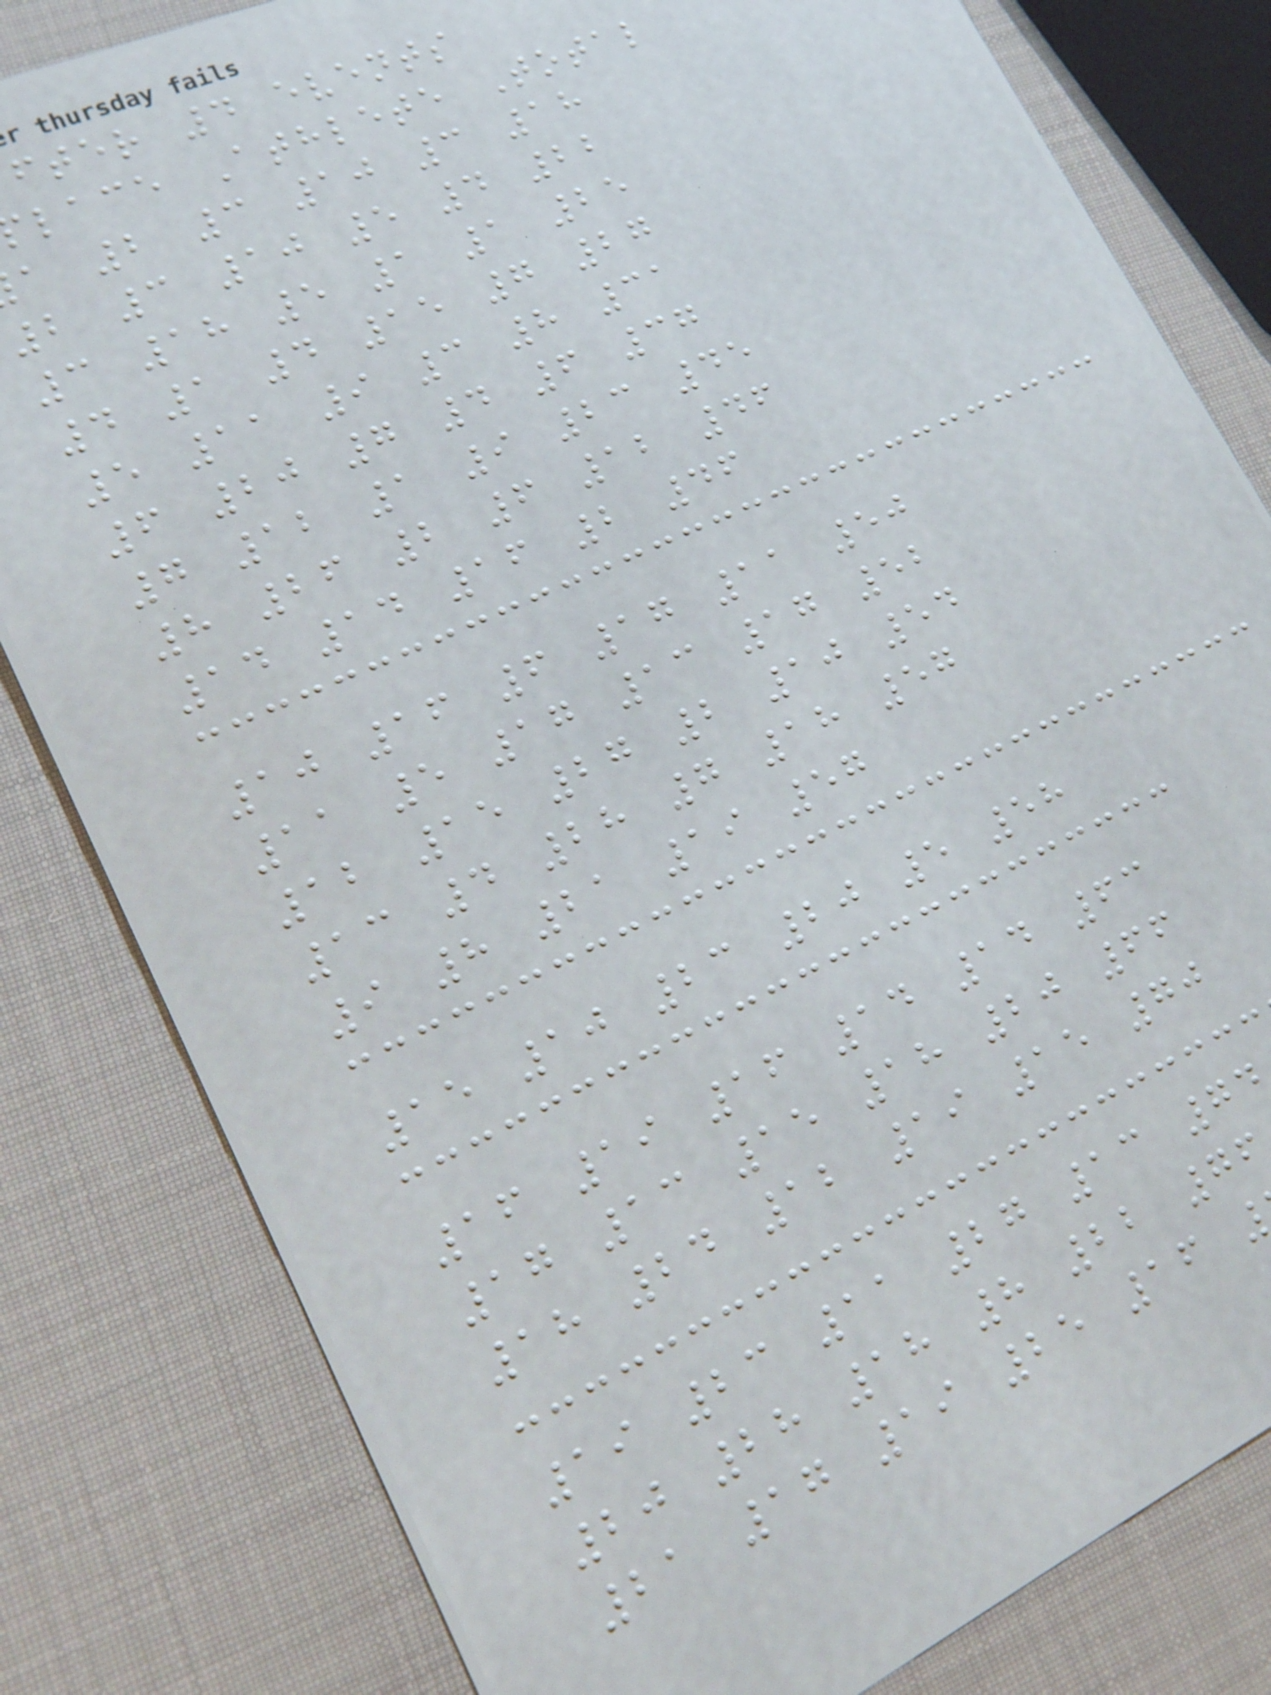fter 4 events
lace Athlete Total
a 2 3 10 3 18
2 3 10 5 4 22
3 18 5 1 1 25
4 1 4 15 7 27
5 11 9 3 8 31
6 20 7 4 6 37
7 12 1 9 23 45
8 26 2 6 12 46
14 14 16 2 46
10 16 6 17 11 50
11 5 17 13 17 52
12 15 27 2 10 54
13 4 28 7 18 57
9 8 21 19 57
15 10 23 20 5 58
16 19 16 14 14 63
17 13 15 18 20 66
18 24 12 19 15 70
19 23 11 27 13 74
20 28 18 8 22 76
21 17 19 25 16
